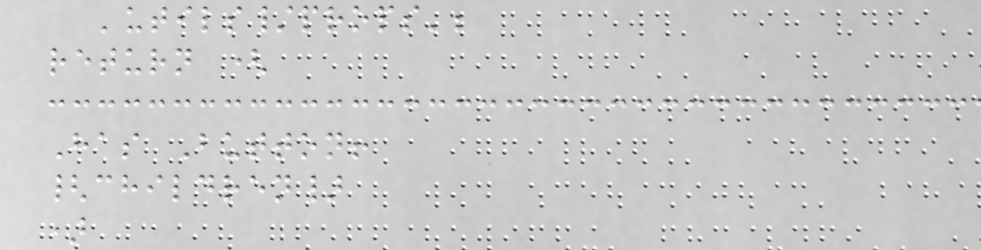'utils/props';
return (
Has Button!
{children}
)
